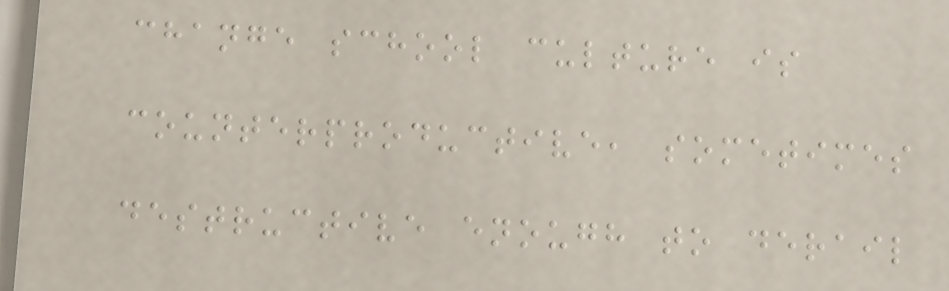change school culture is
counterproductive, sometimes
destructive enough to derail
